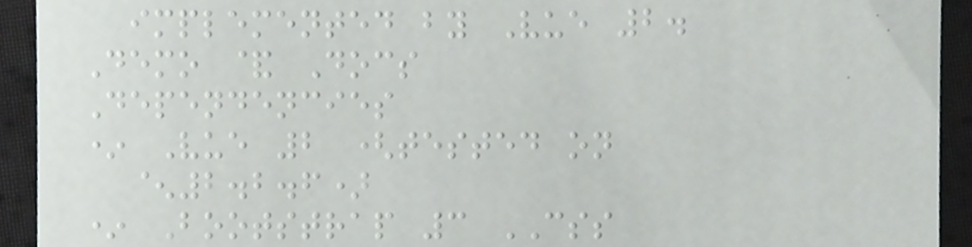implemented by Vue 2.
Demo & Docs
Dependencies
* Vue 2 (tested on
^2.2.6)
* Bootstrap 3 CSS
